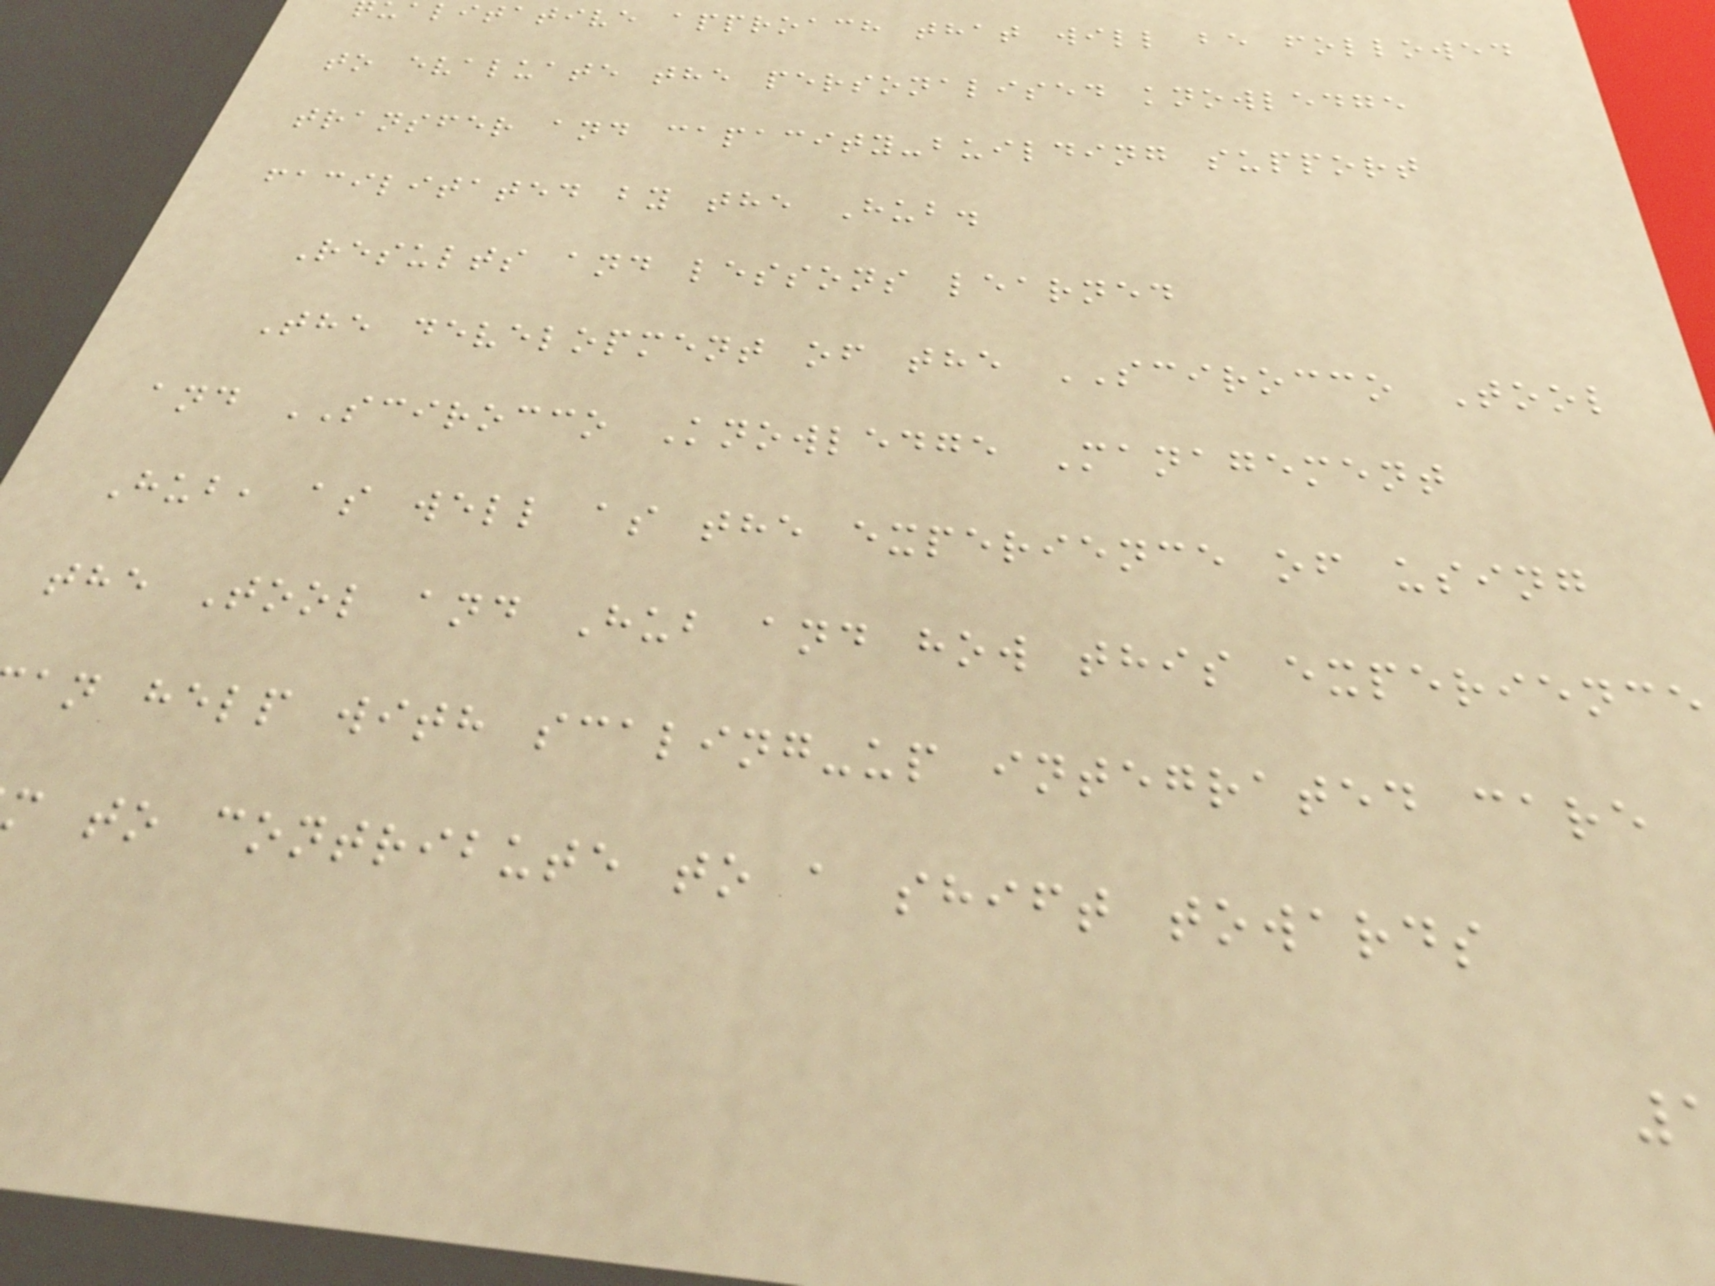alitative approach that will be followed
to evaluate the personalised knowledge
transfer and capacity-building support
facilitated by the Hub.
Results and lessons learned
The development of the SCIROCCO Tool
and SCIROCCO Knowledge Management
Hub, as well as the experience of using
the Tool and Hub and how this experience
an help with scaling-up integrated care
m to contribute to a shift towards
